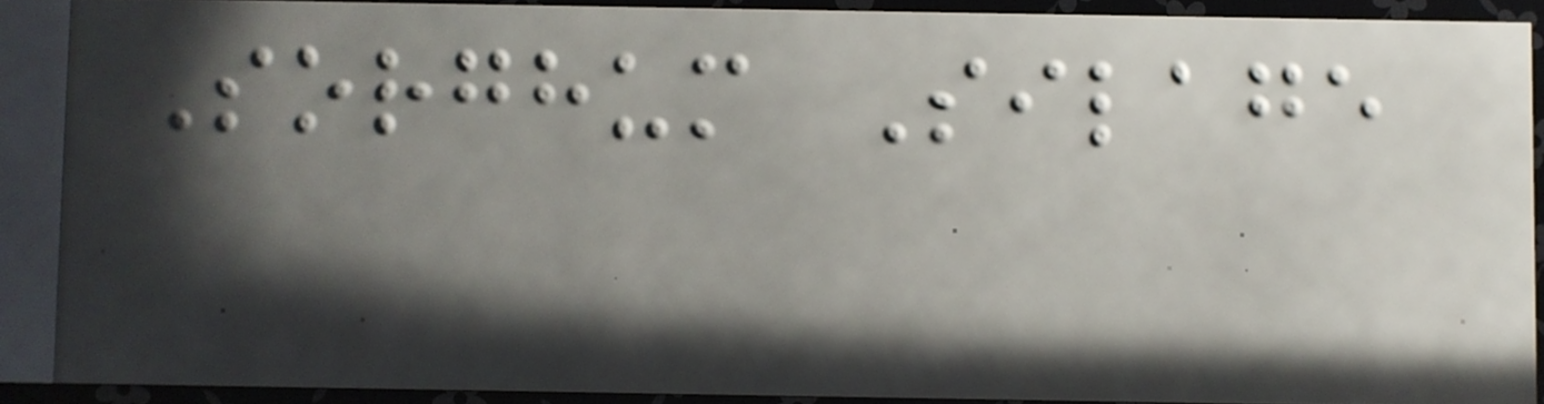Sorghum Silage
